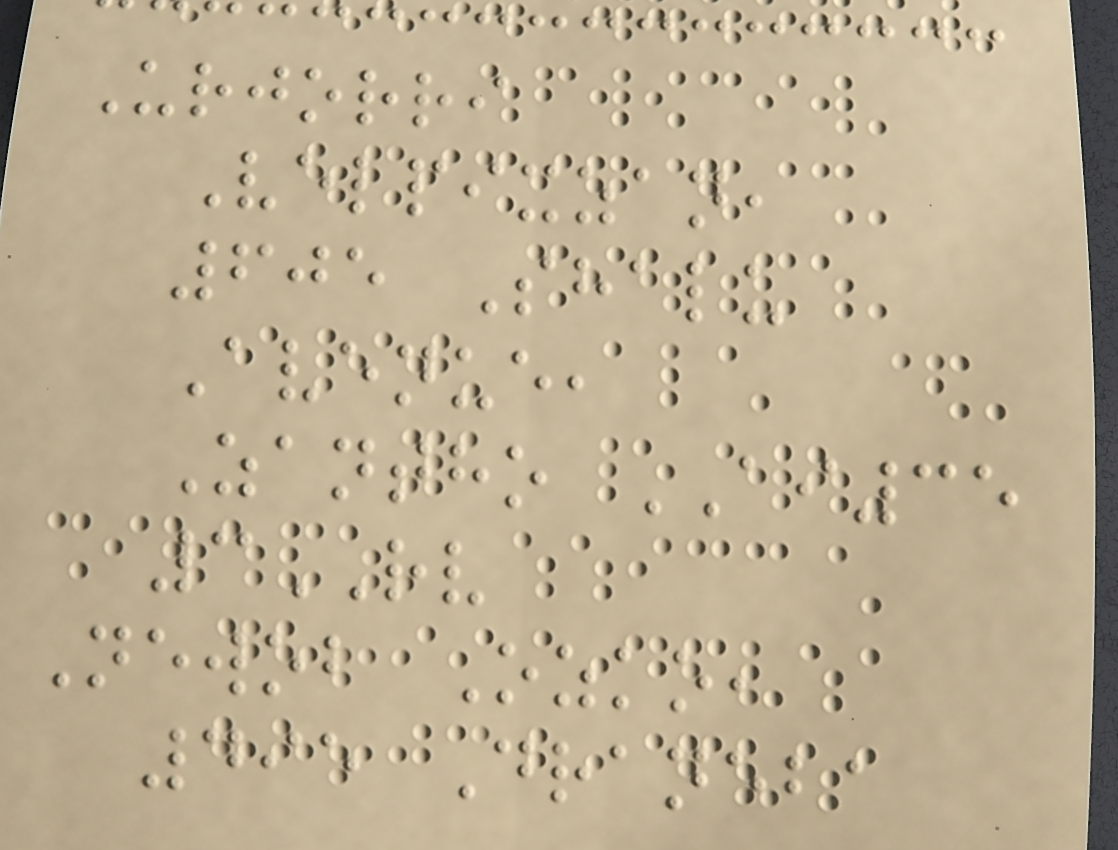Urjorri
Velpixzan,
605 Shalu
Avenue,
Zantho AI35
3RV
Newob Ozko,
495 Draneba
